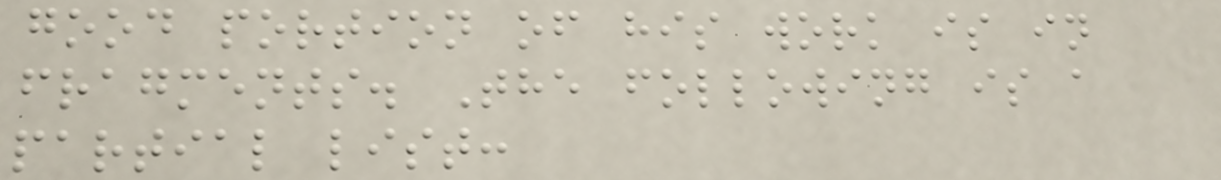good portion of his work is in
fragments. The following is a
partial list:
